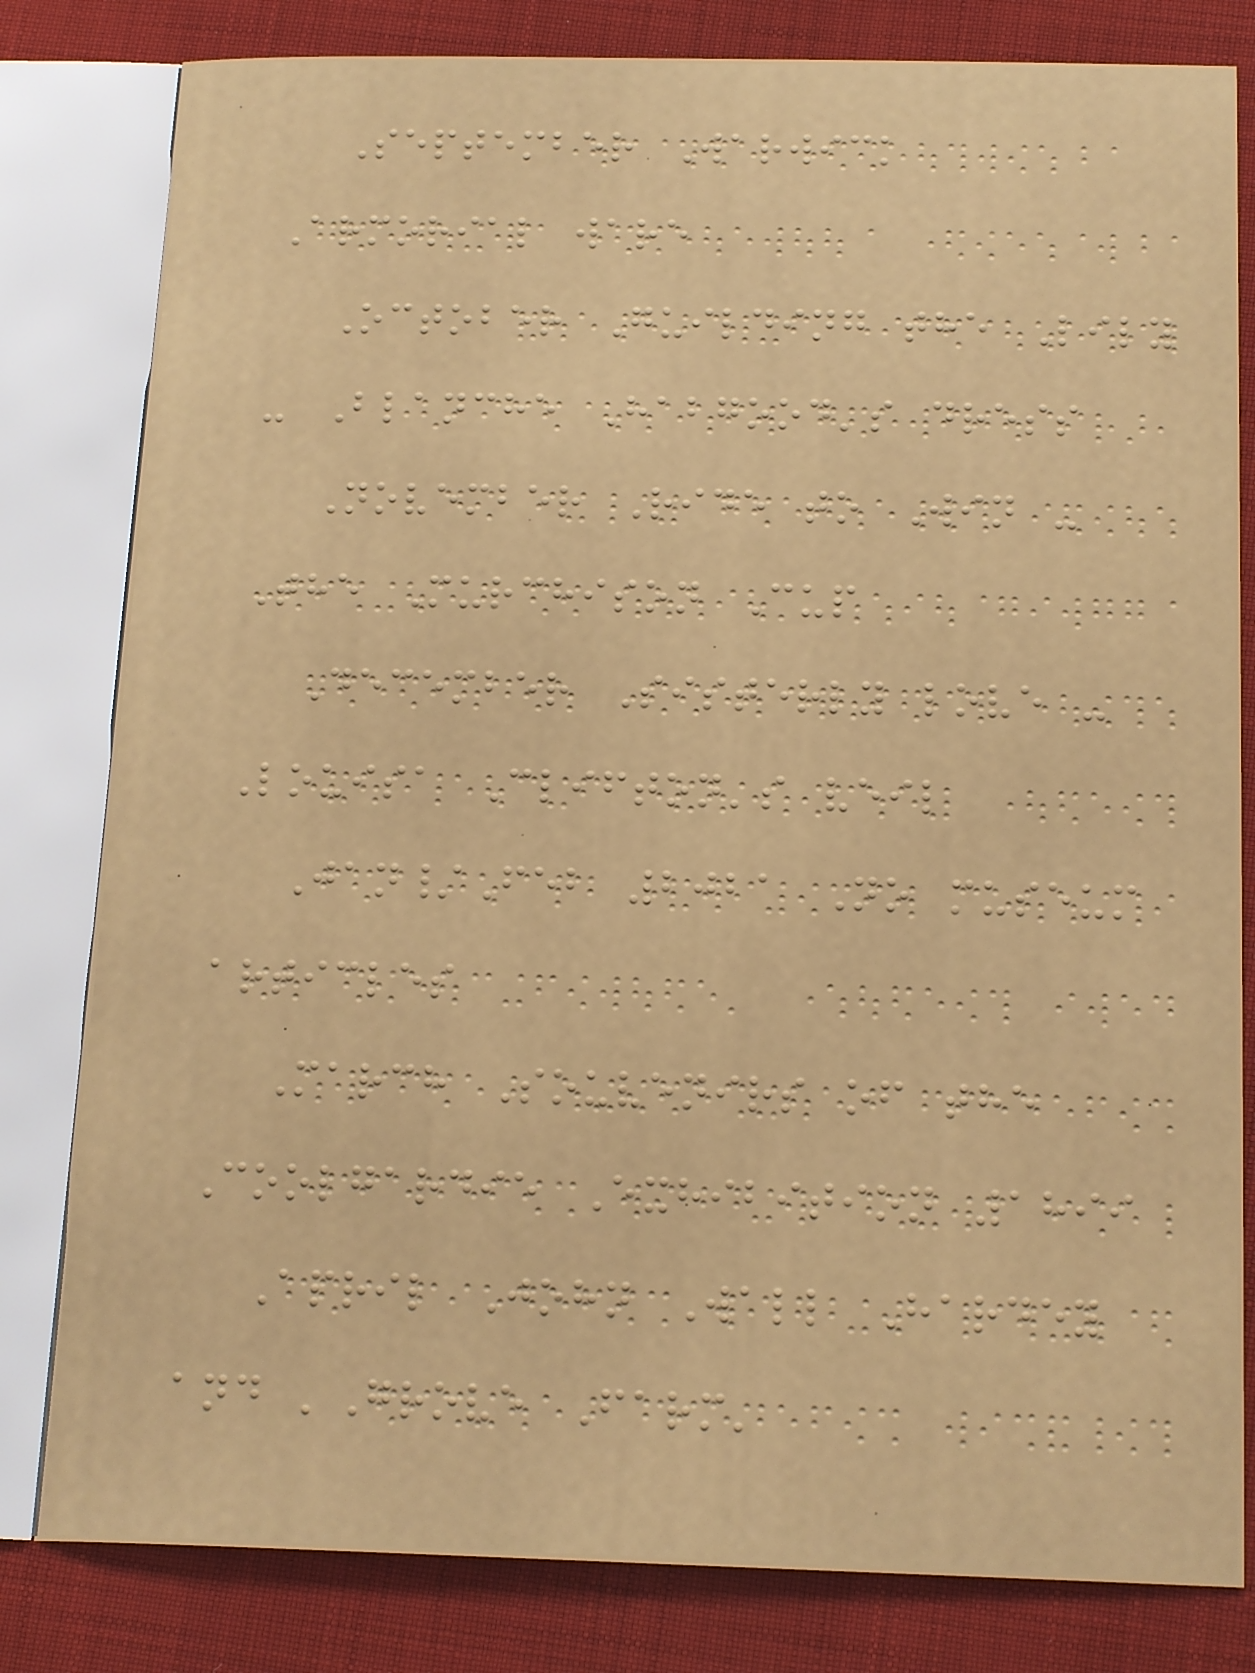September Warwick
Armorial ware
October Guilding the Lily
- Blanche Habgood's dress
November Ride to Win -
The Murchison Cup
December Sisterly love -
Louisa Clifton's veil
Jan/Feb 2021 No museum
articles
March Souvenirs of the
Coolgardie Exhibition 1899
April John Wall Hardey
and 'Grove Farm'
